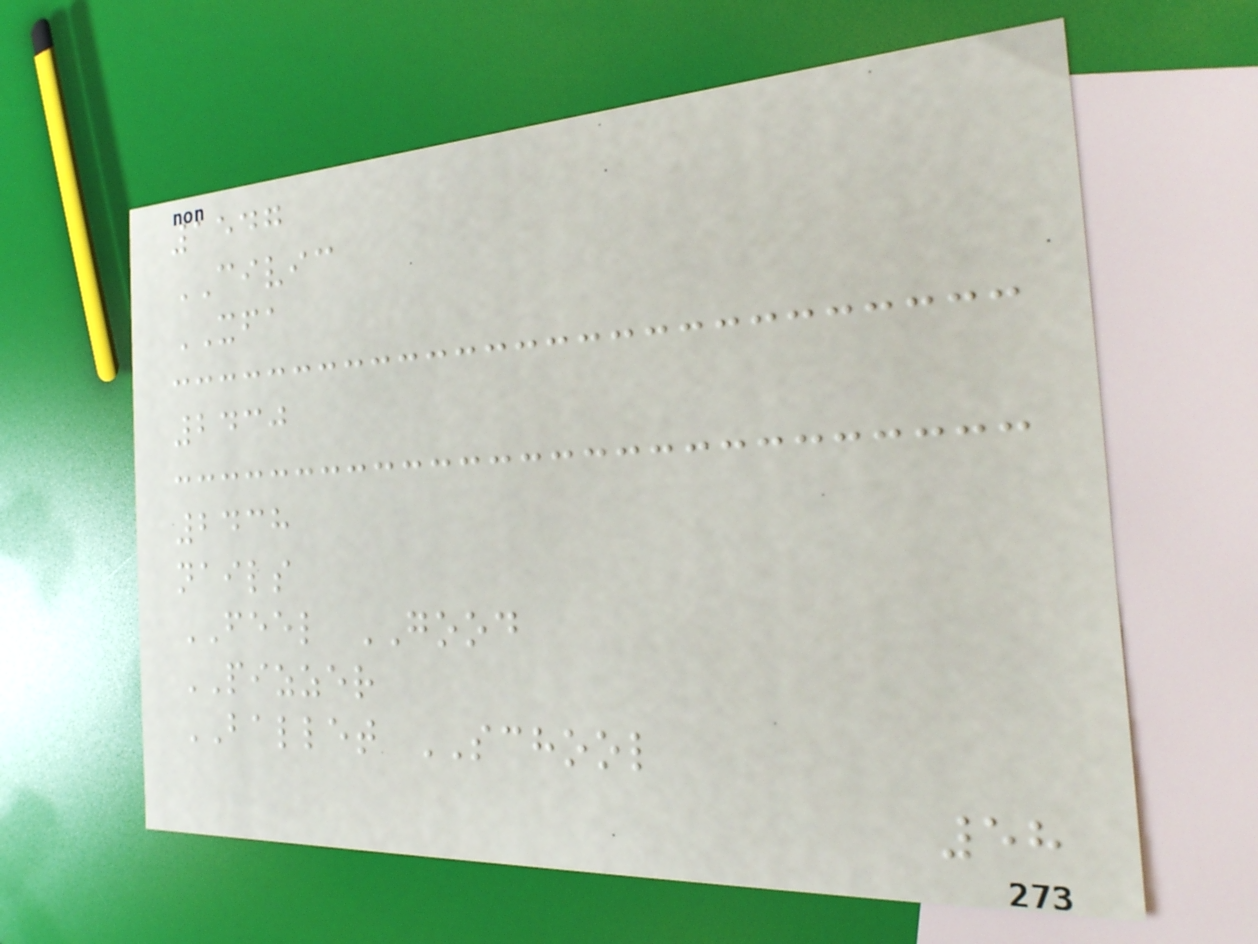1547
CIVIC
XFA
2430
2438
nails
FEEL GOOD
PIZZER
BALLET SCHOOL
58
